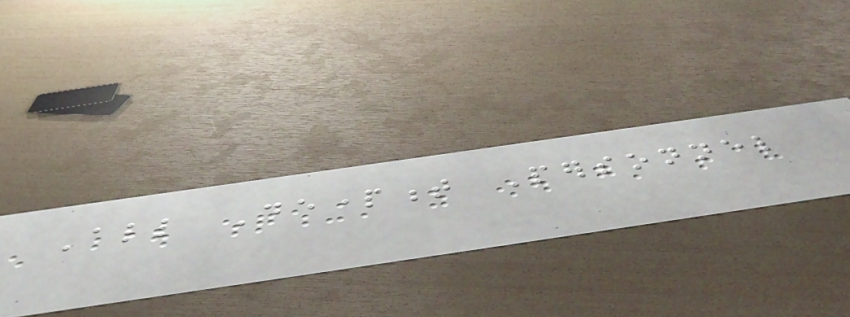All Department Personnel
